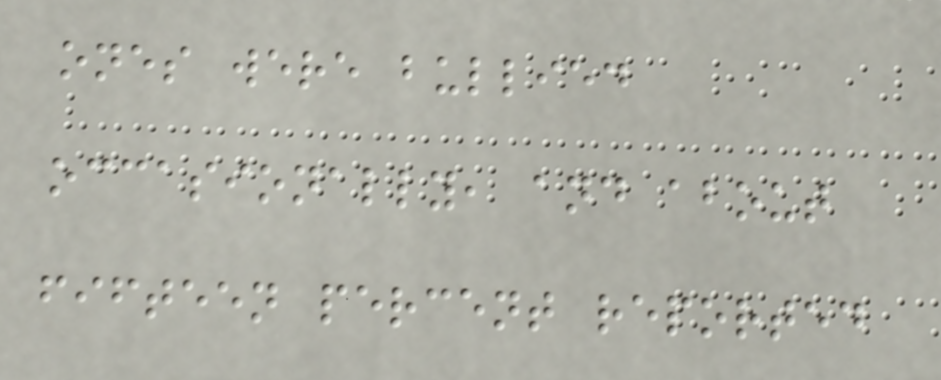ones were bullied
occasionally, and about
fifteen percent reported
